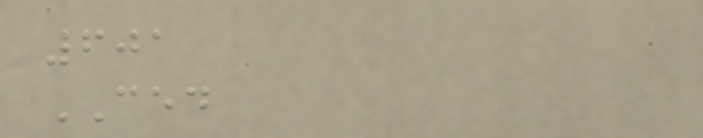601
CED
